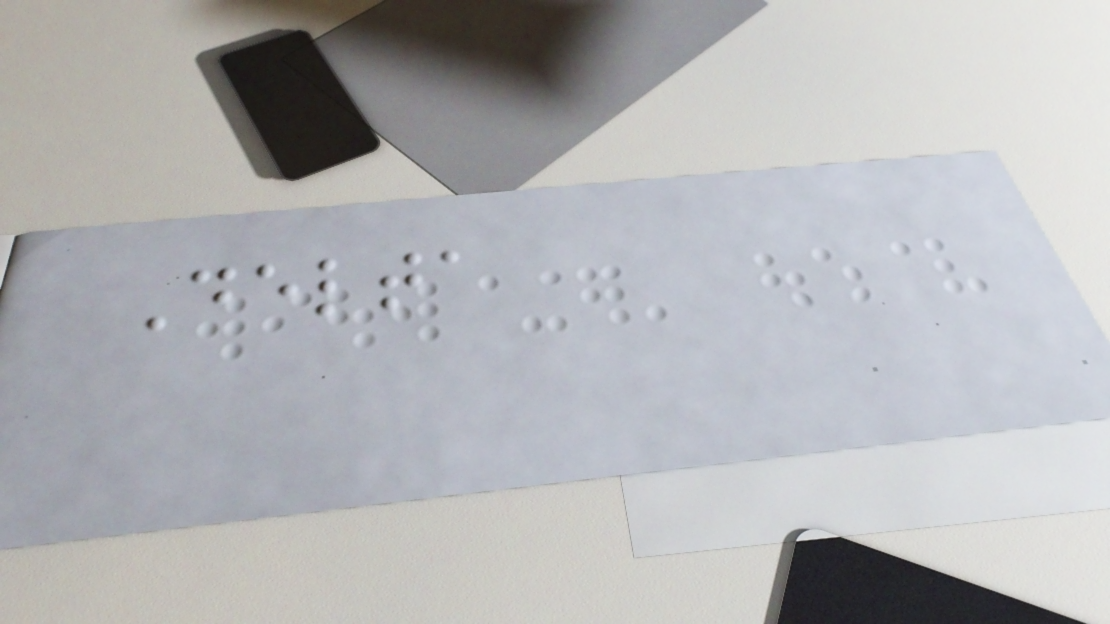Delta
